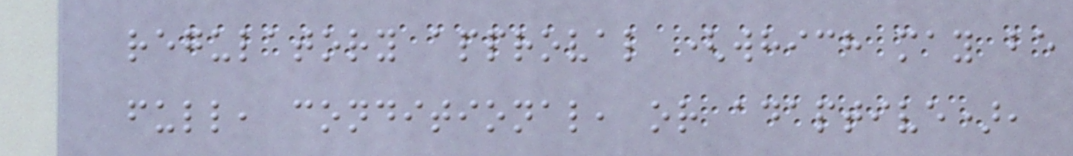regulatory approval (which may be
full, conditional, or adaptive),
